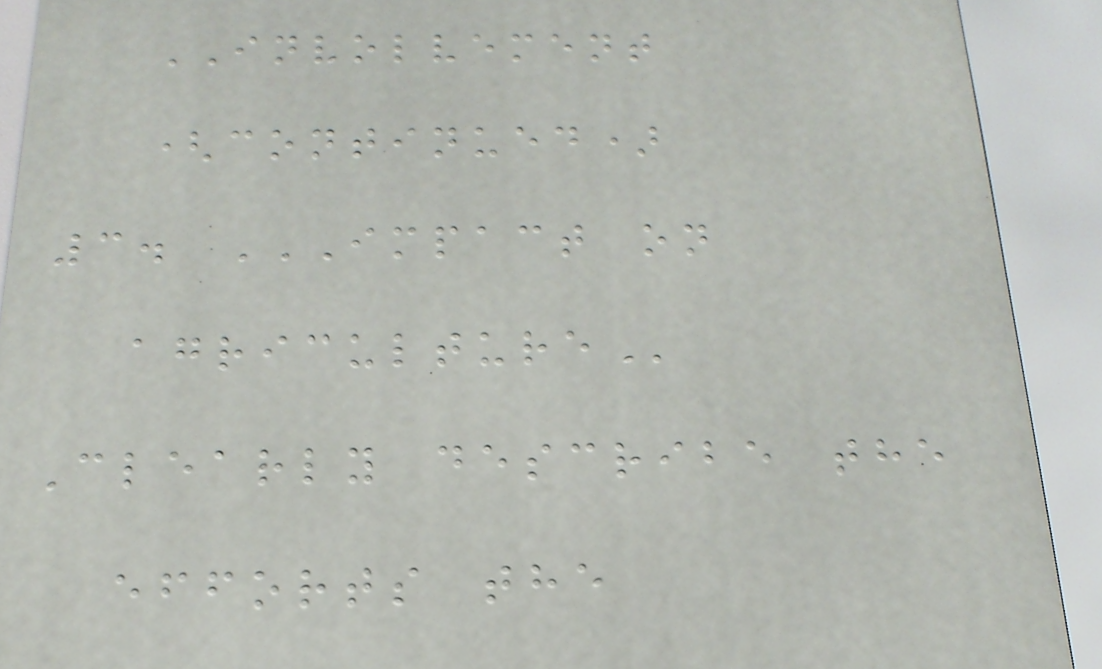INVOLVEMENT
(continued)
3. IMPACT ON
AGRICULTURE
Clearly describe the
efforts the
